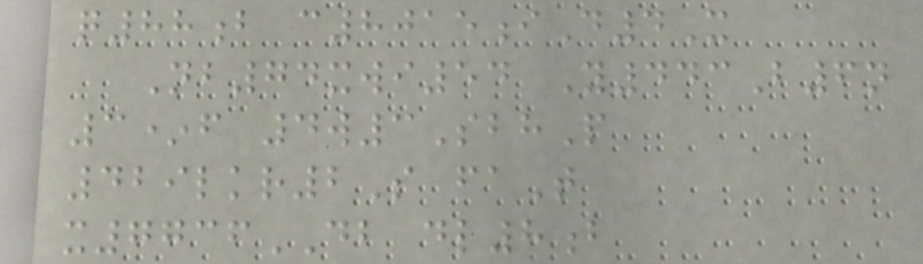q88b c8015iD4X
Nb74xwi54 Y443B6n
3*f 4w3SbhP
429lkr2S faT
x7736DB dl8b
